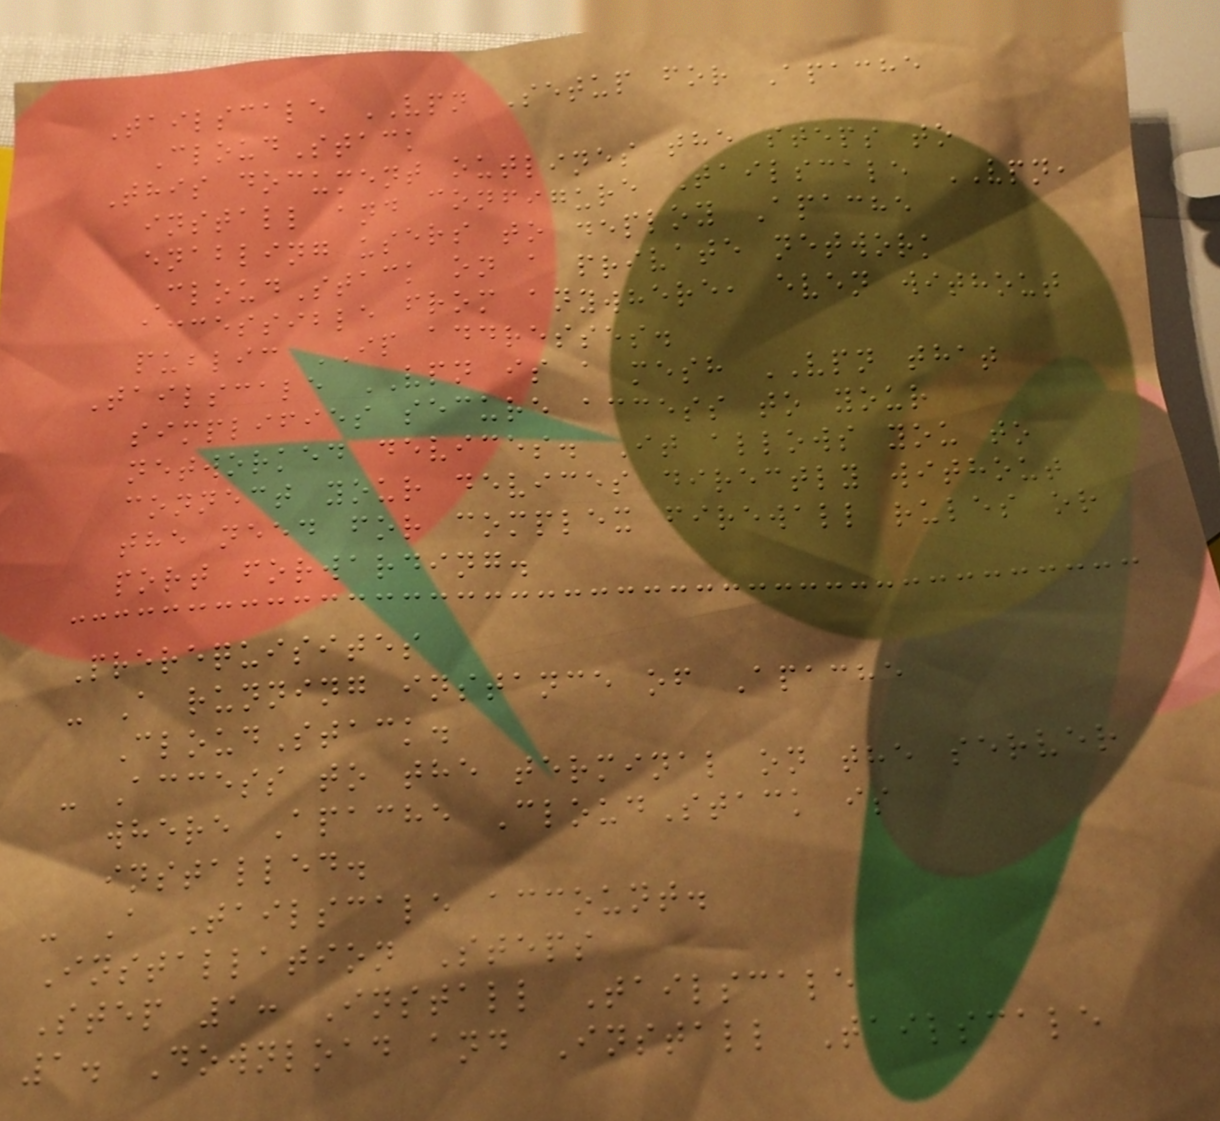Tailscale VPN Setup for Apache
CloudStack
This document outlines the steps to
install and configure Tailscale VPN,
enabling users to deploy Apache
CloudStack on a private network
accessible from anywhere, even without
public IP addresses.
Tailscale VPN is a mesh VPN that
simplifies secure access to your
networked devices. It allows you to
connect your devices directly without
the need for complex firewall rules or
port forwarding.
Prerequisites
- A running instance of Apache
CloudStack.
- Access to the terminal on the server
where Apache CloudStack is
installed.
- A Tailscale account.
Installation Steps
Step 1: Install Tailscale
1. Download and Install Tailscale
